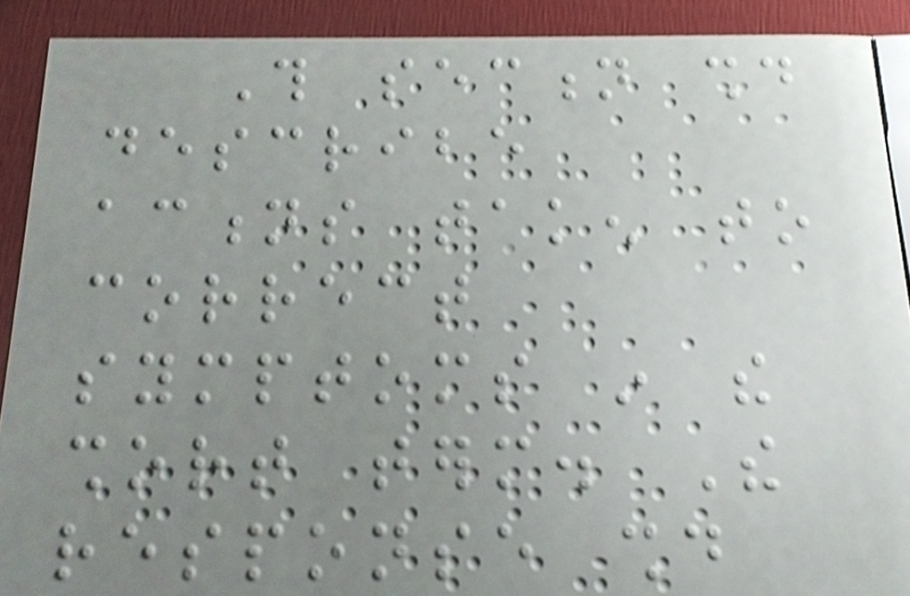This section should
describe
actions taken to
correct
symptoms in the
short term. The
response should
